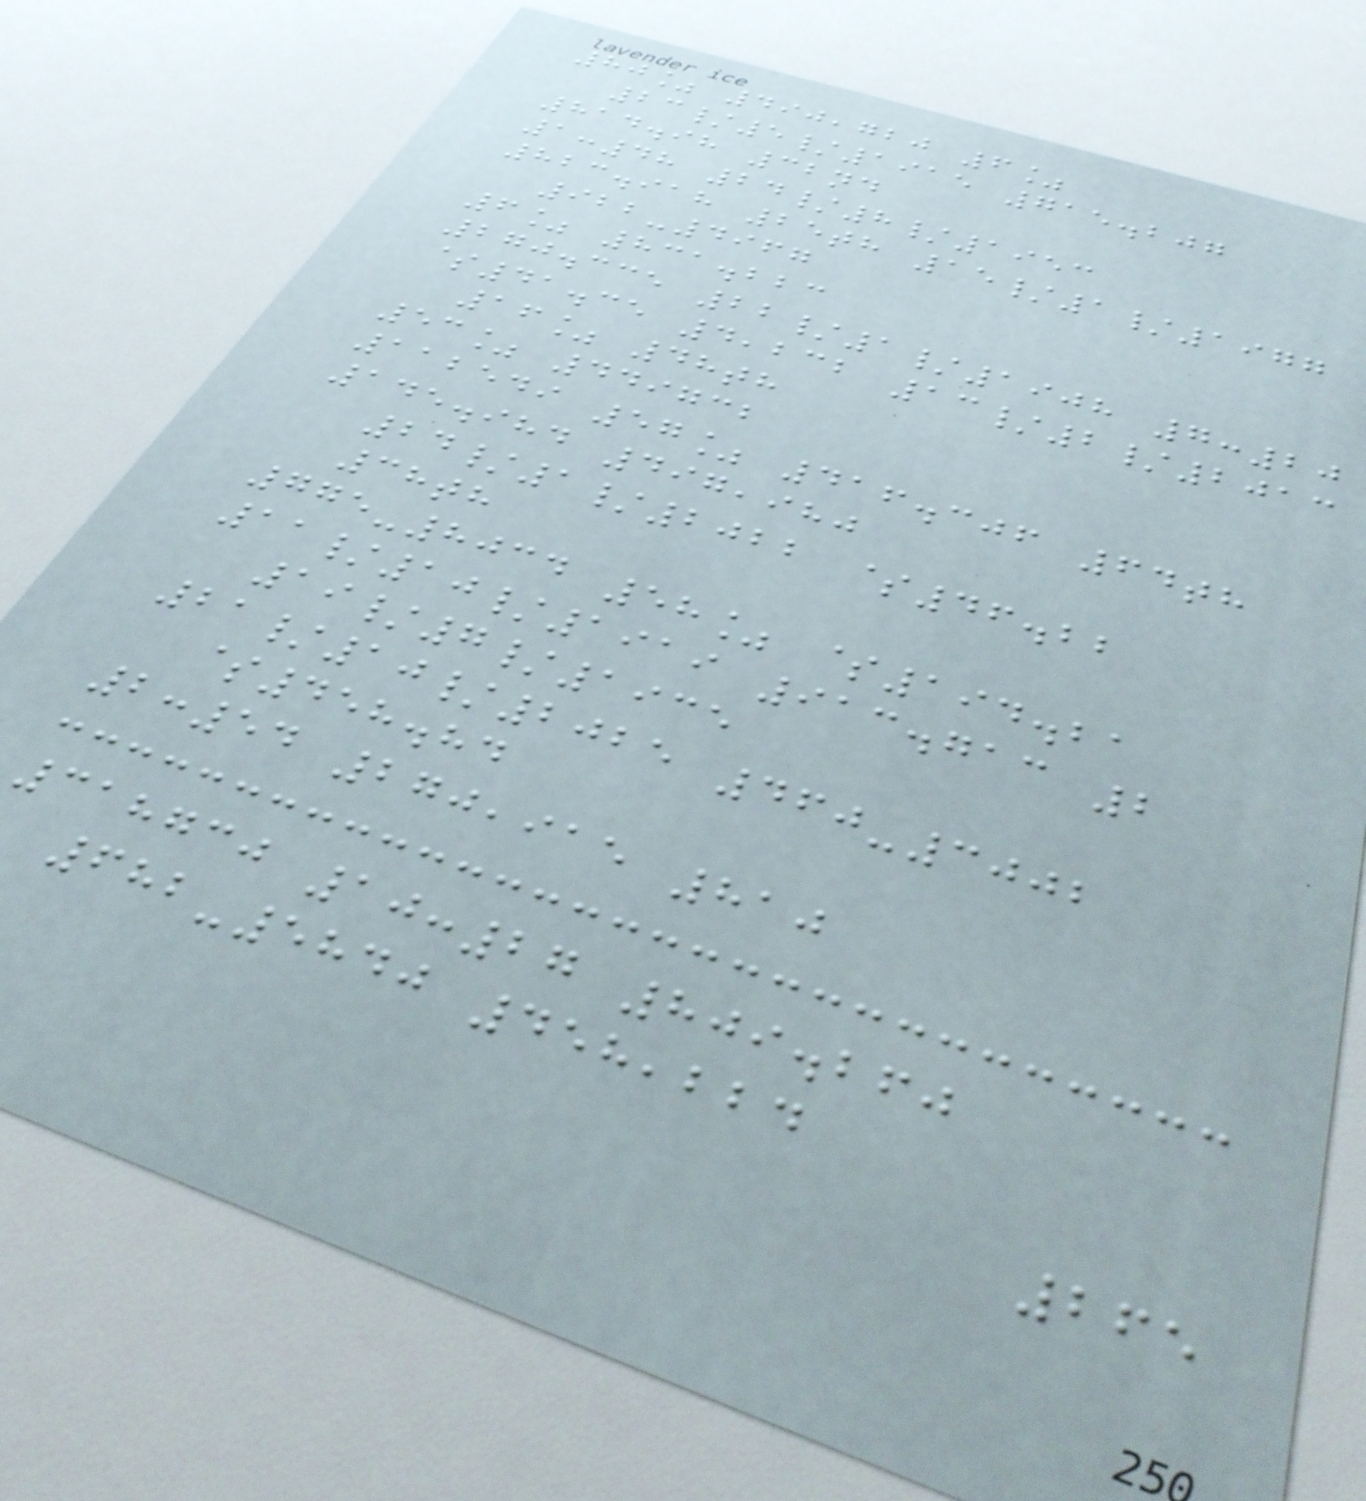80% 490,720 6%
23/5/1915 715.207
814.98 32nd
1:48 24/8/1953
823.918 25th 15/1/1977
922-4967
6% 831.223
270.335 22/1/1908 7:20
$41.35 4,232 13/2/2013
16% 48th
53% 449732
112549 57% 416.306 64th
145.984 497,980
24/1/2022 $46.22
38th
775-8034 58% $194.21
11/10/1919 913.713 2
19/7/1935
21/10/2025 460-3002
$458.84
2:54 270,915 810
318730 10:27 809.260
682-5840 458,224
265
